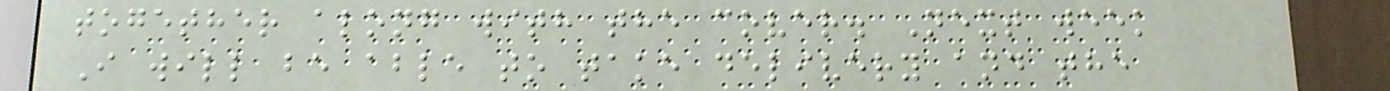together along with the cover. Next week
I will be able to take delivery and the
